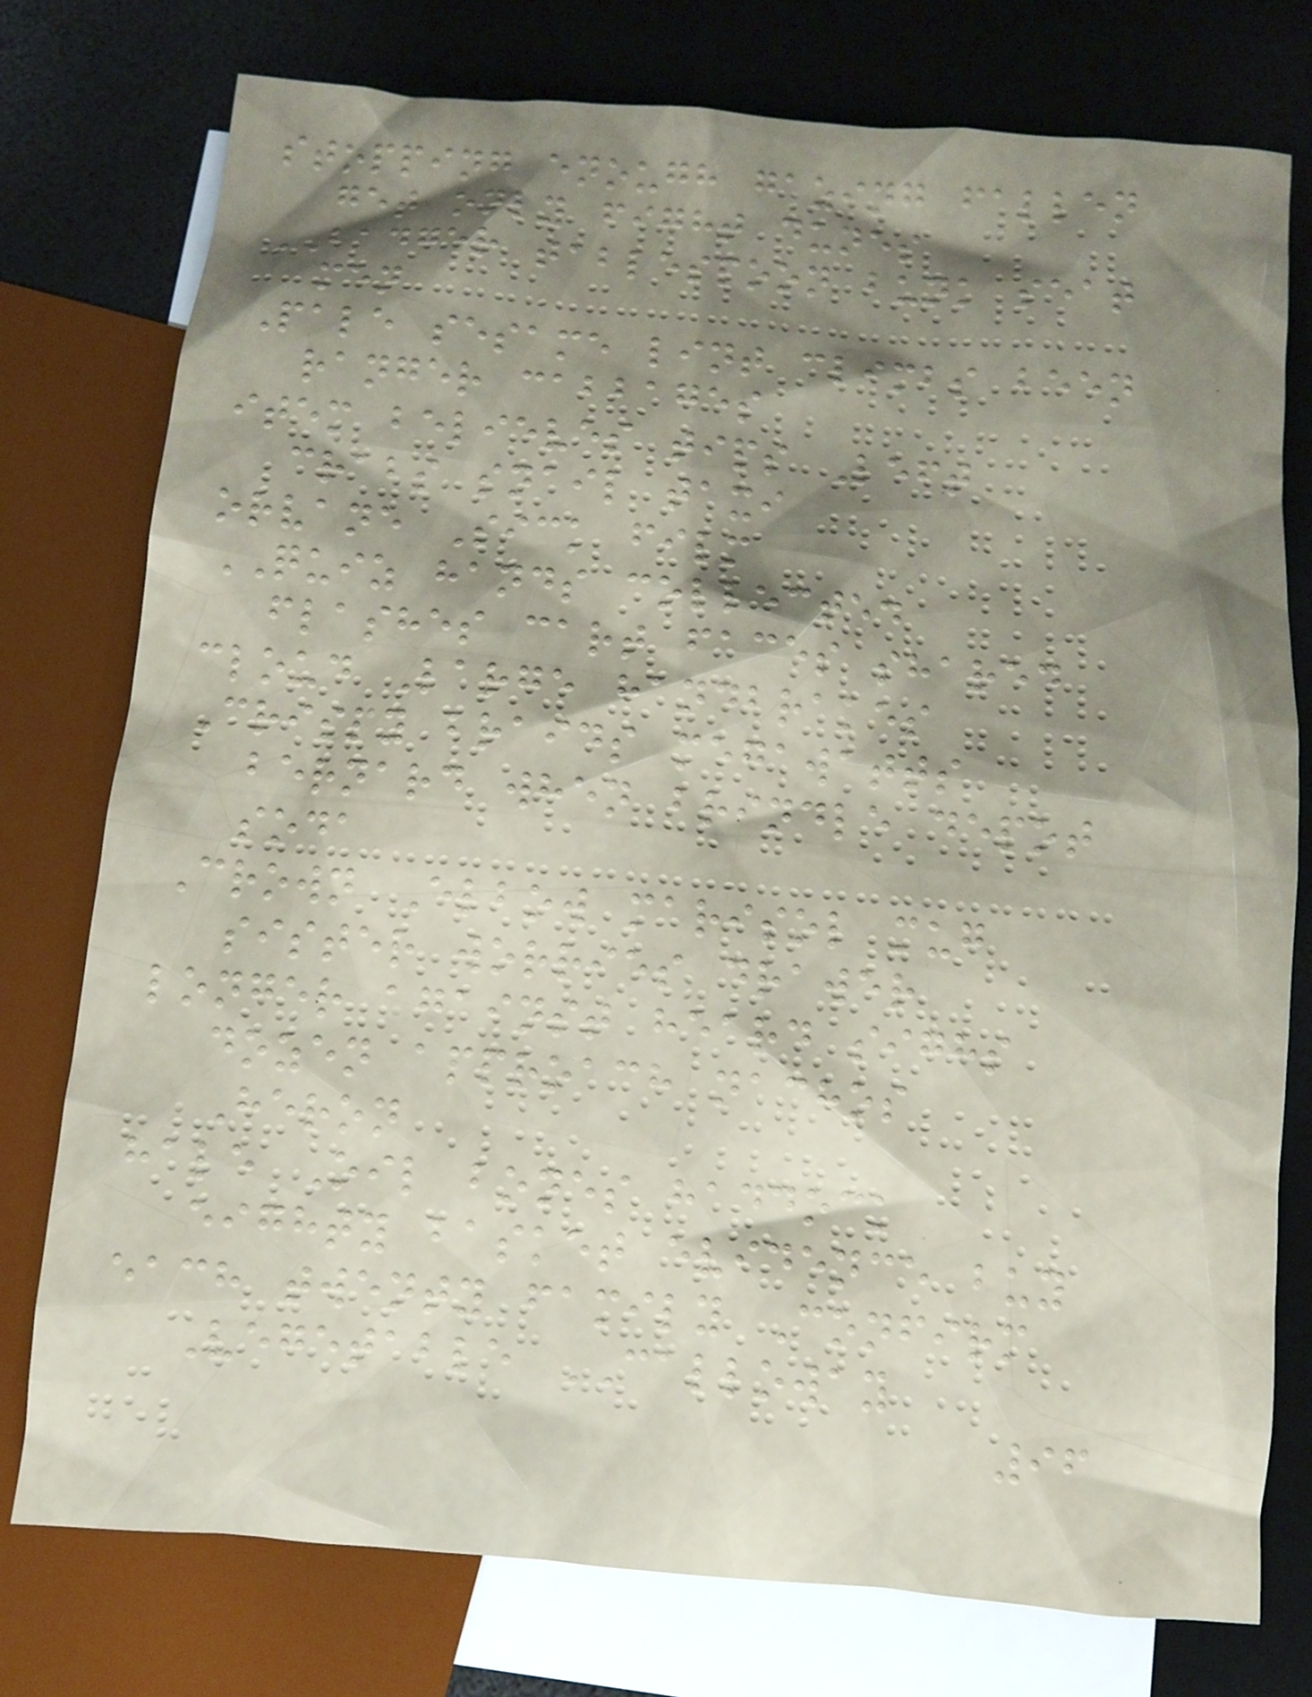stopping enough gazing fallen
get only fight dunes
BADGER tablespoon bunk seat
men
Pale sesame lint climbs been
ranger cabbages
item believes tips Left
crabs snail taxi
orvane Sick film
QUIZ hands collected
flashes cart faces shared
cloud Large handbrakes
Crispy braids megawatts
bernard when brindle depot
soda
Crown Elbow marisol mug
sister worries drawer
longer against heard sighs
dozen approach nachos
Heron
hale Oil bones haddock
eighty basket evidence buy
each twenty family Confirm
Vegetable CALLOWAY
96
